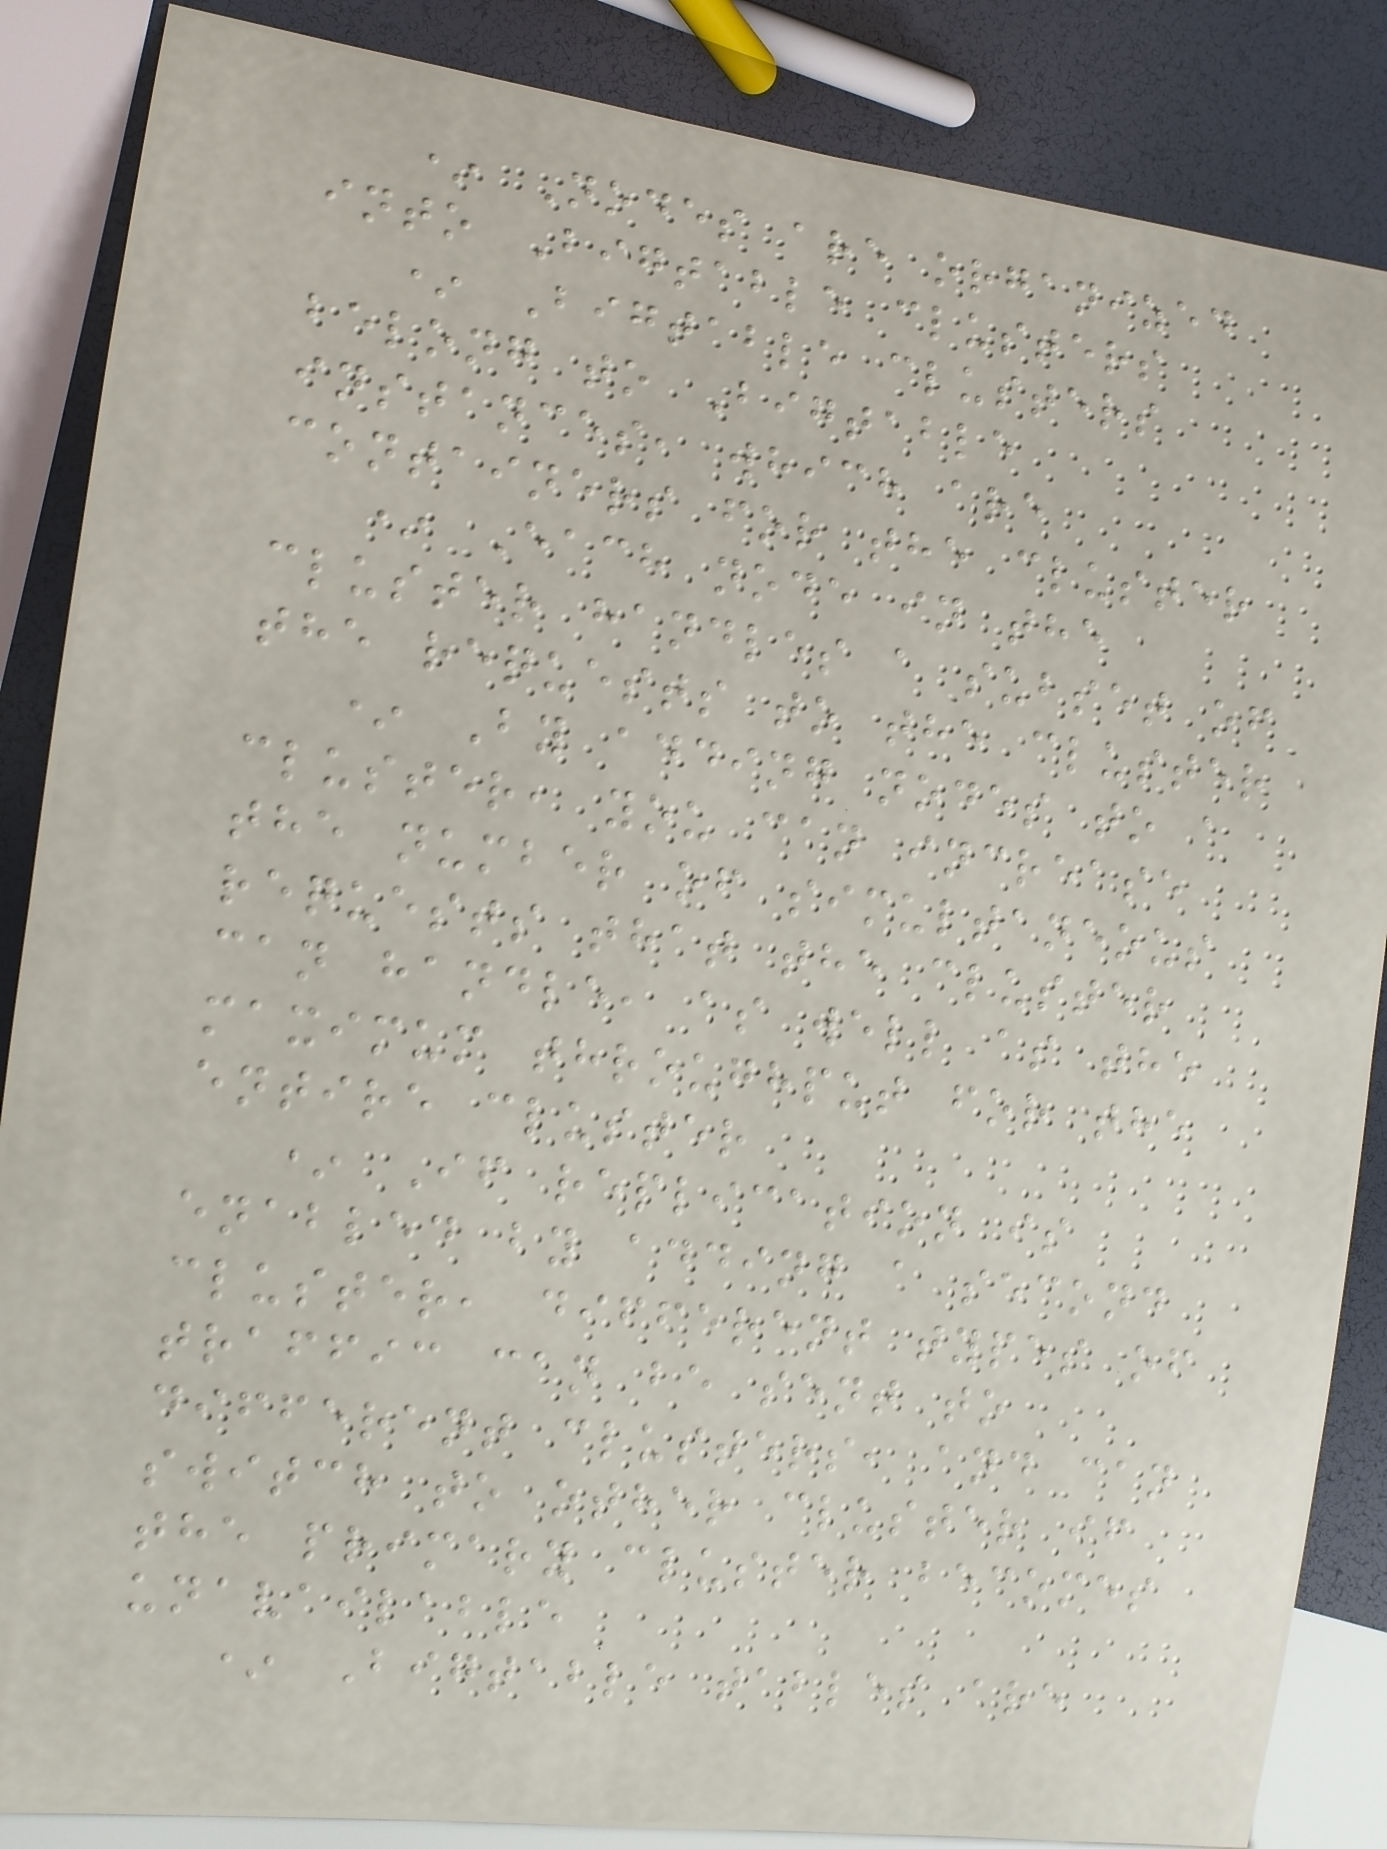* Nodes are organized
into Bigtable clusters
* Bigtable clusters
belong to Bigtable
instances, which are
containers for the cluster
* Each node in the
cluster handles a subset of
the requests to the cluster
* By adding nodes to a
cluster, you can increase
the number of simultaneous
requests that the cluster
can handle, as well as the
maximum throughput for the
entire cluster
* If replication is
enabled by adding a second
cluster, different types of
traffic can be sent to
different clusters, and can
switch to other cluster if
the primary cluster becomes
unavailable
* Bigtable tables are
